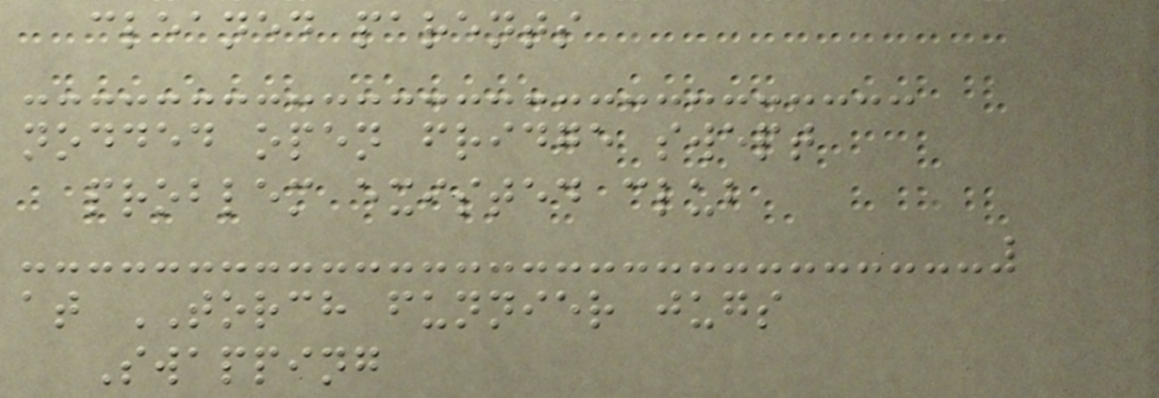cleaned parents
nodded open fridge swept
problem existed club
at TORCH funnier jugs
Swapping
